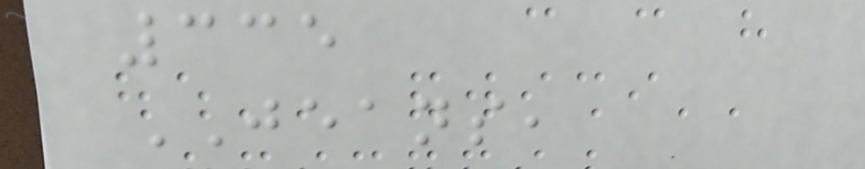335
JEANS,
